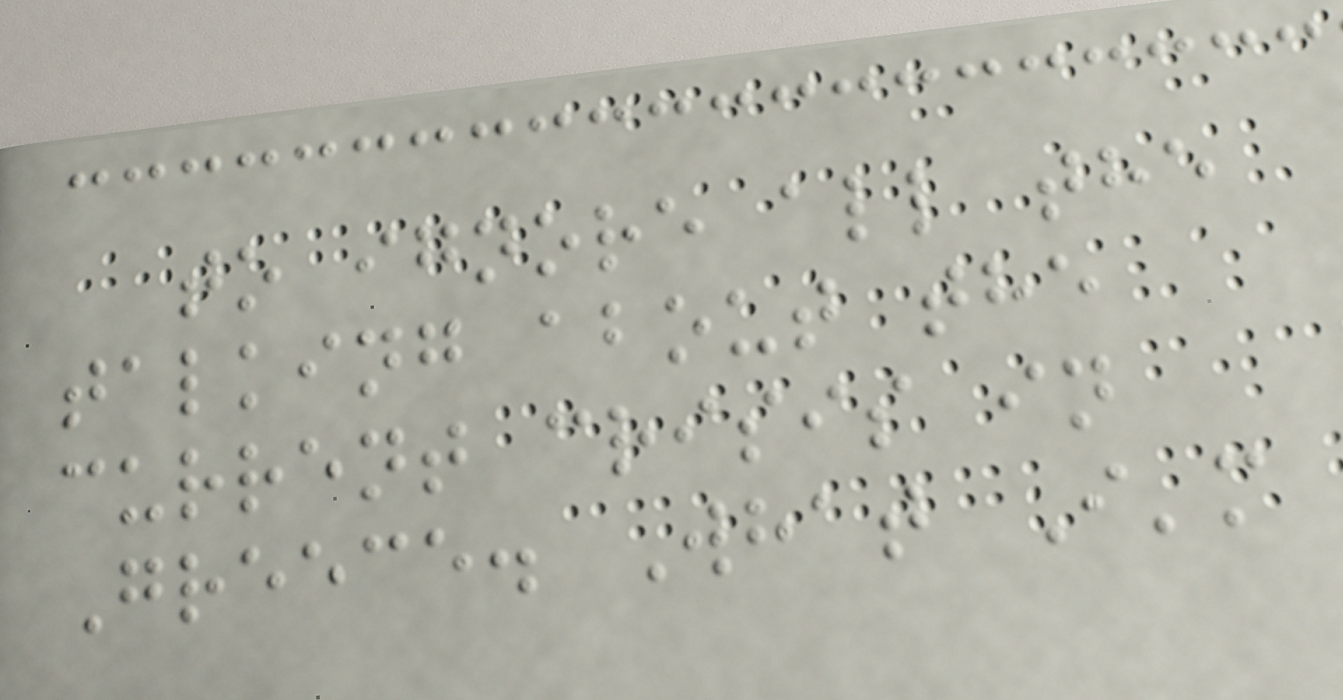to ignore all the
talking about the
current crisis in
Greece. What I'm
